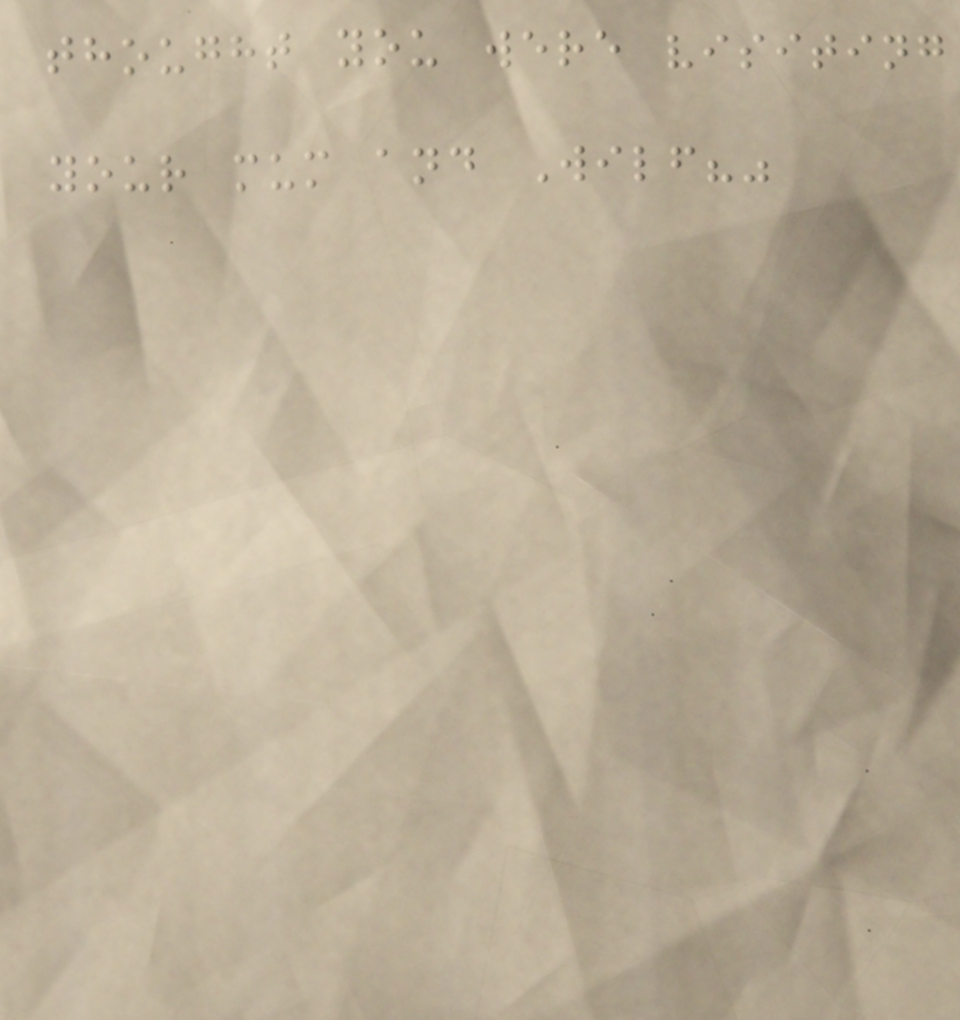thought you were visiting
your mum and Wilf?"
